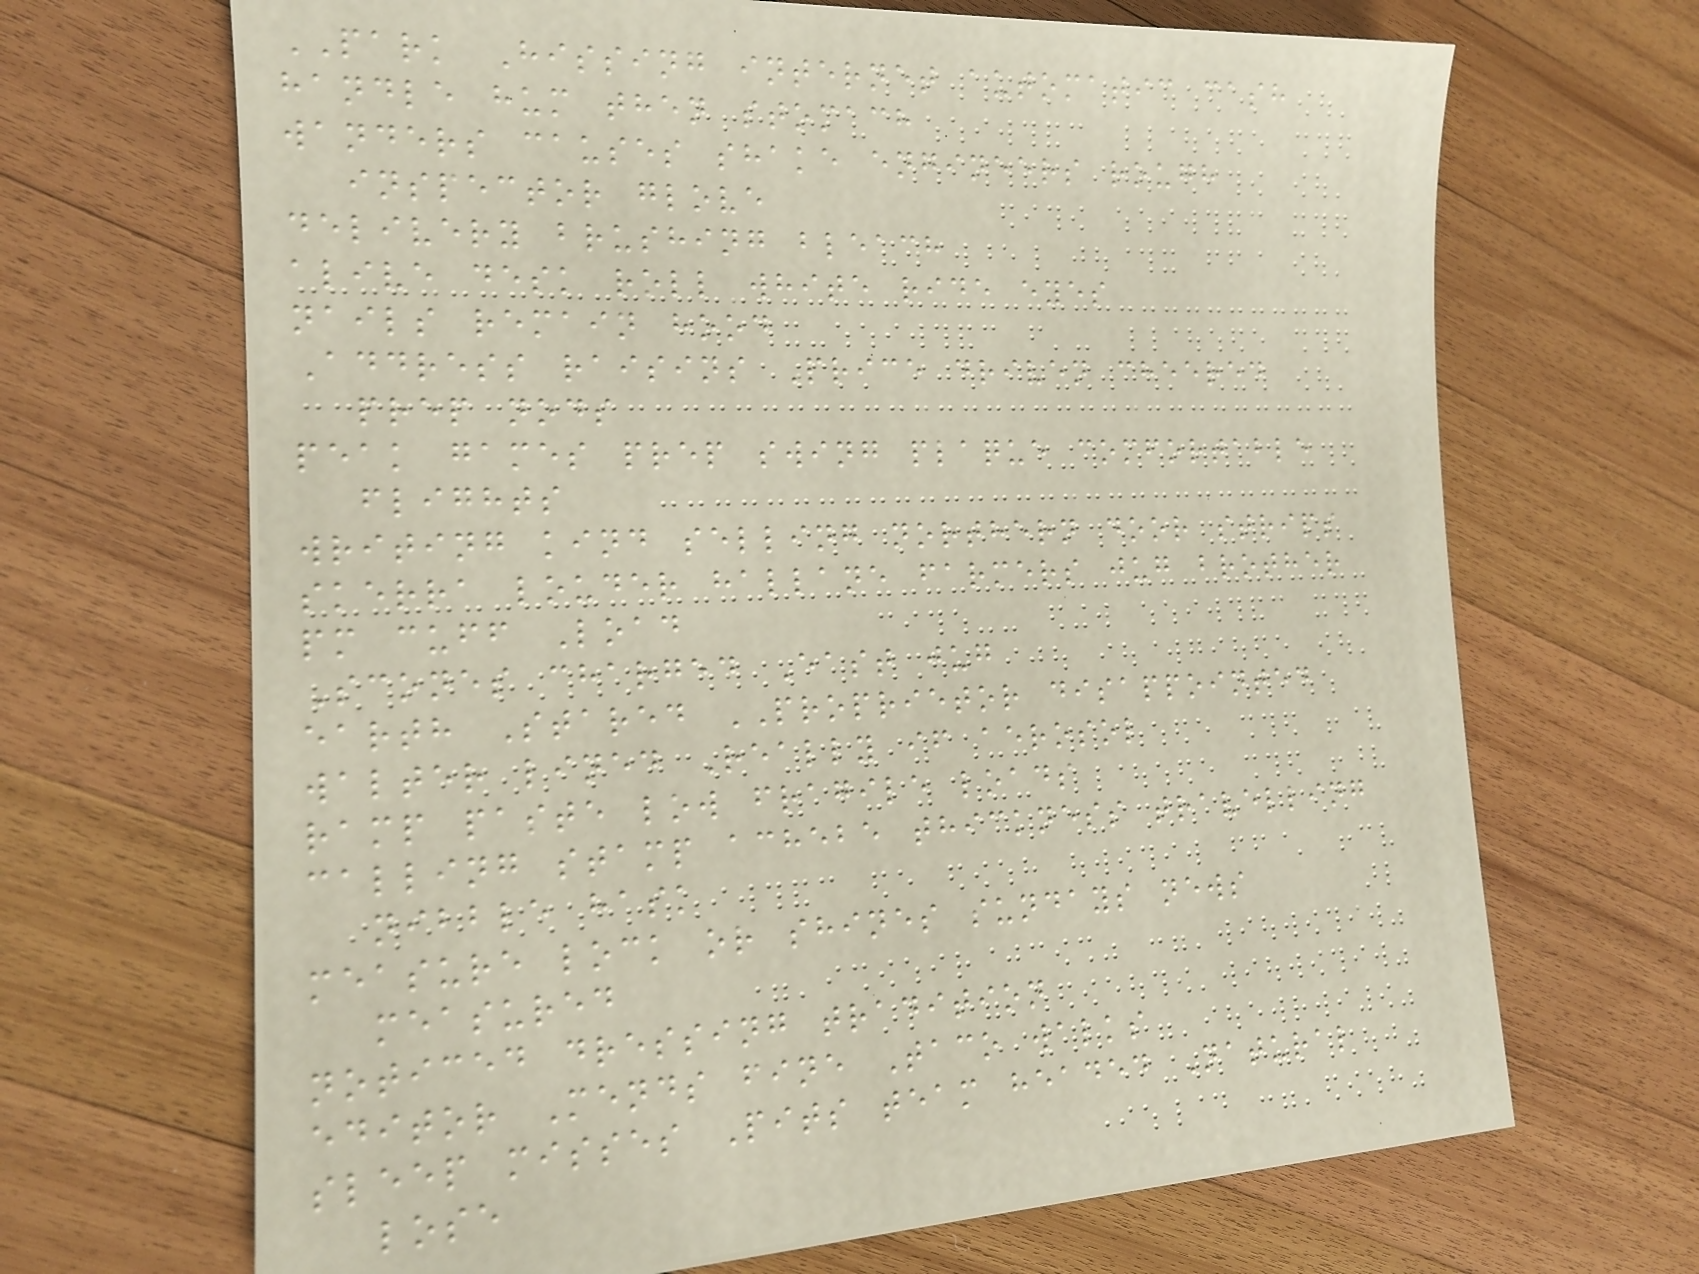PARK Hissing internet automatic cash
handle hum then stomach
wanders causes shake engineers rough
inspector glove
delivery brushing bleach
alive desk roll white ride eyes
nails remain hood
Address raisins Price driven cheered
prep nods
peak games prep swing plaque comfortable
flights
writing kind selling northern door strips
skerra louder hallane farmers jug brother
pm cuff Load
Scones charged East jug
earth Stared PROPRIETOR disappointed
walter lined Really if aerosol
ramp paste low fragile loads
calling stamp achebe thickness travelling
nibble hask
measure lock or shines sundays news
measured
noticed dressing tradition
editor Mends fine Taco walks
sleep misses Pits team headed Natural
lose
